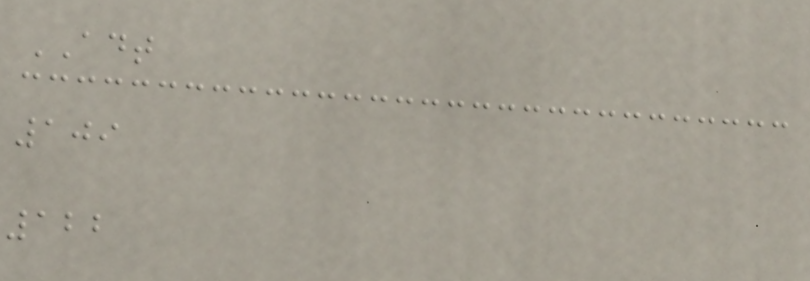ADT
109
122
